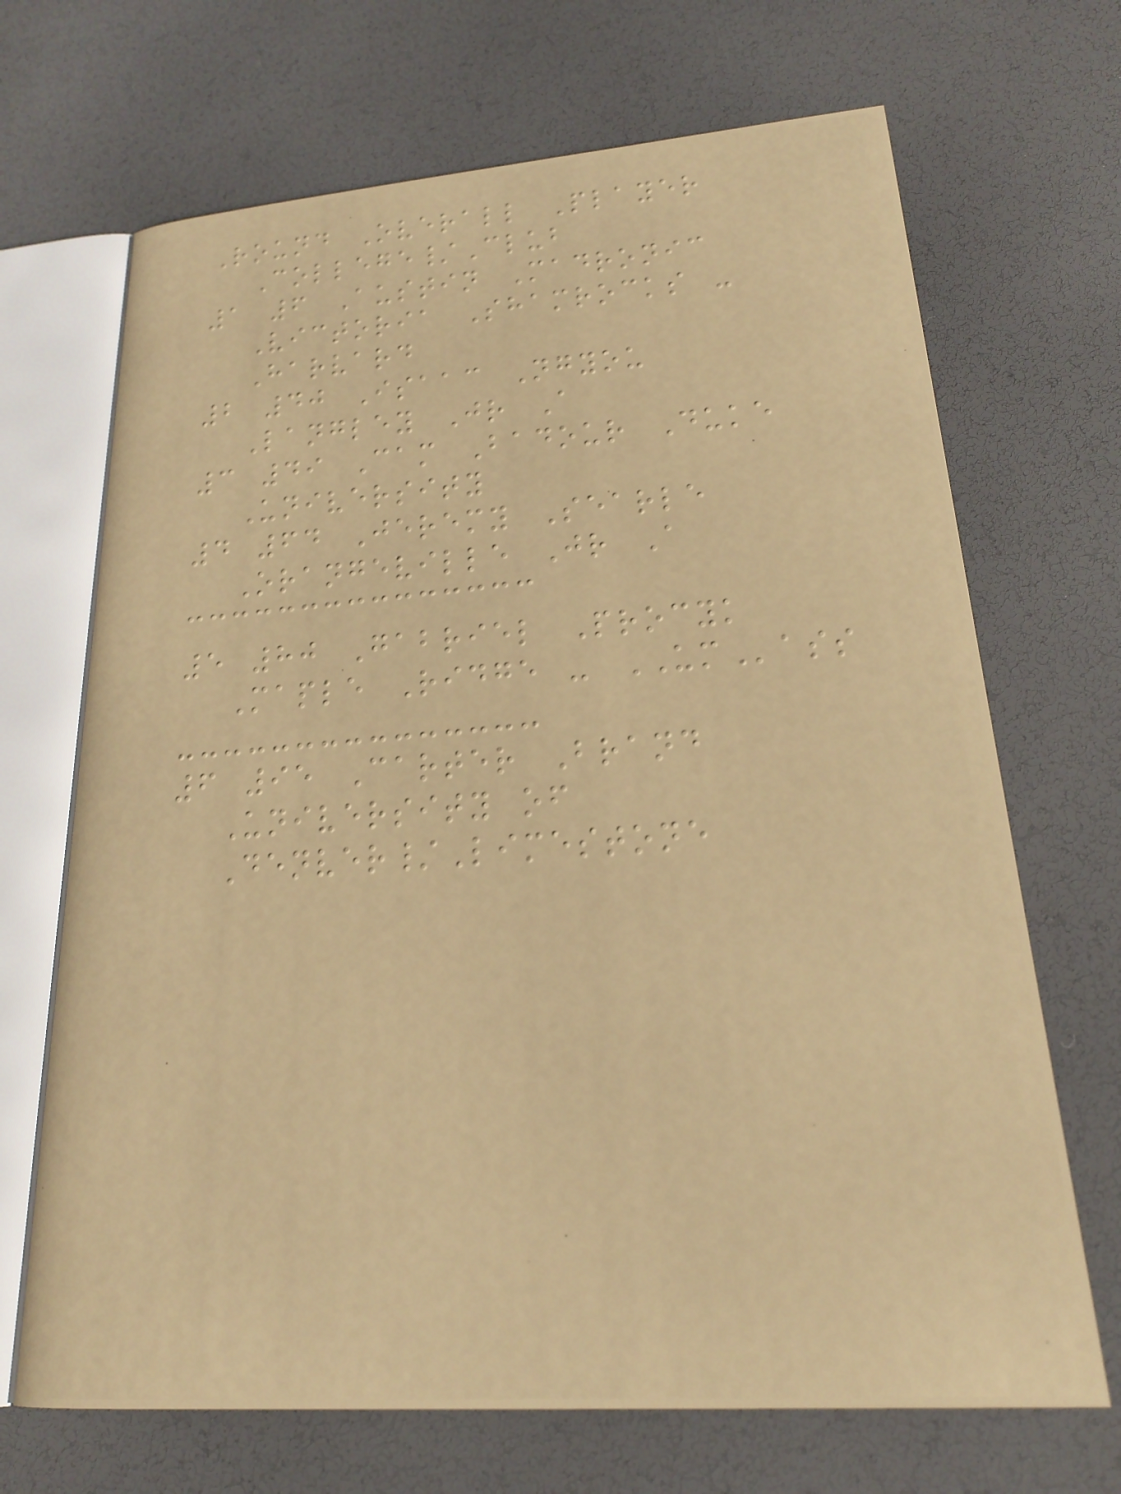Round Overall Player
College/Club
1 6 Austin Madronic
Victoria Shamrocks -
Harvard
2 40 Isaac Ngyou
Langley Jr A
3 49 Cam Badour Duke
University
4 64 Jeremy Searle
Orangeville Jr A
5 80 Gabriel Procyk
Maple Ridge - UMass
6 95 Carter Brand
University of
Denver/Limestone
